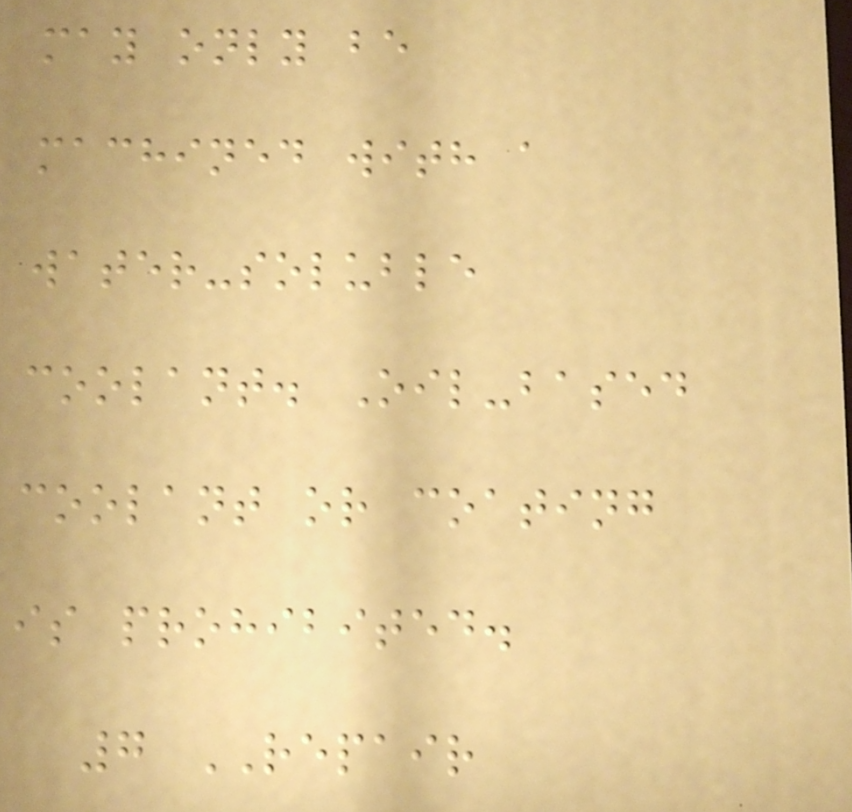may only be
machined with a
water-soluble
coolant. Oil-based
coolant or coating
is prohibited.
7 REPAIR
